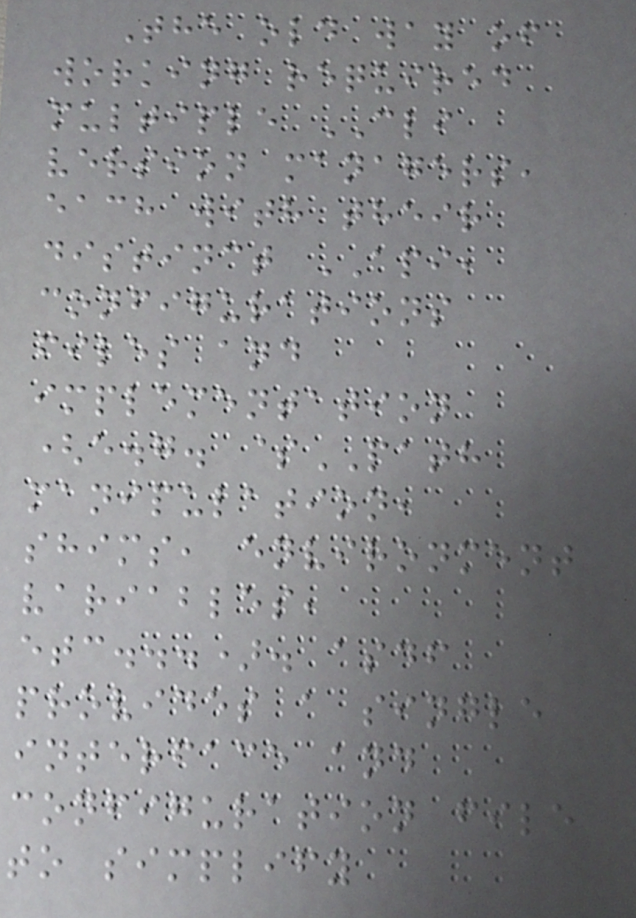The old way of
working required
multiple CLI
version managers,
each with their
distinct API,
configurations
files and
implementation
(e.g. $PATH
manipulation,
shims, environment
variables,
etc...). asdf
provides a single
interface and
configuration file
to simplify
